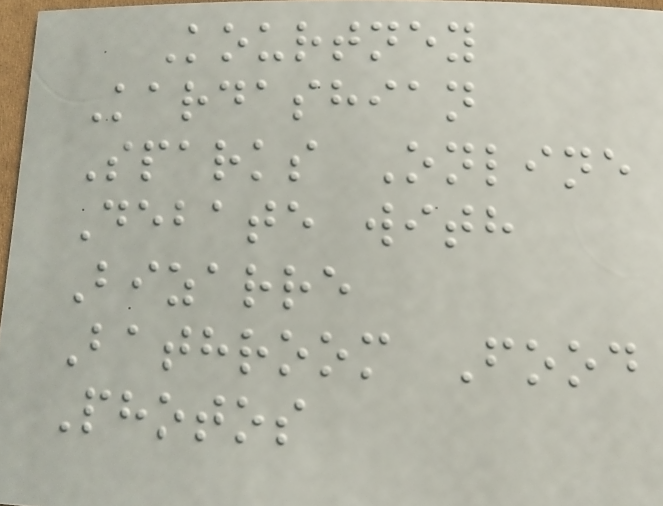Kourtney
Kardashian
Sparks Online
Debate with
Bizarre
Bathroom Food
Photos
